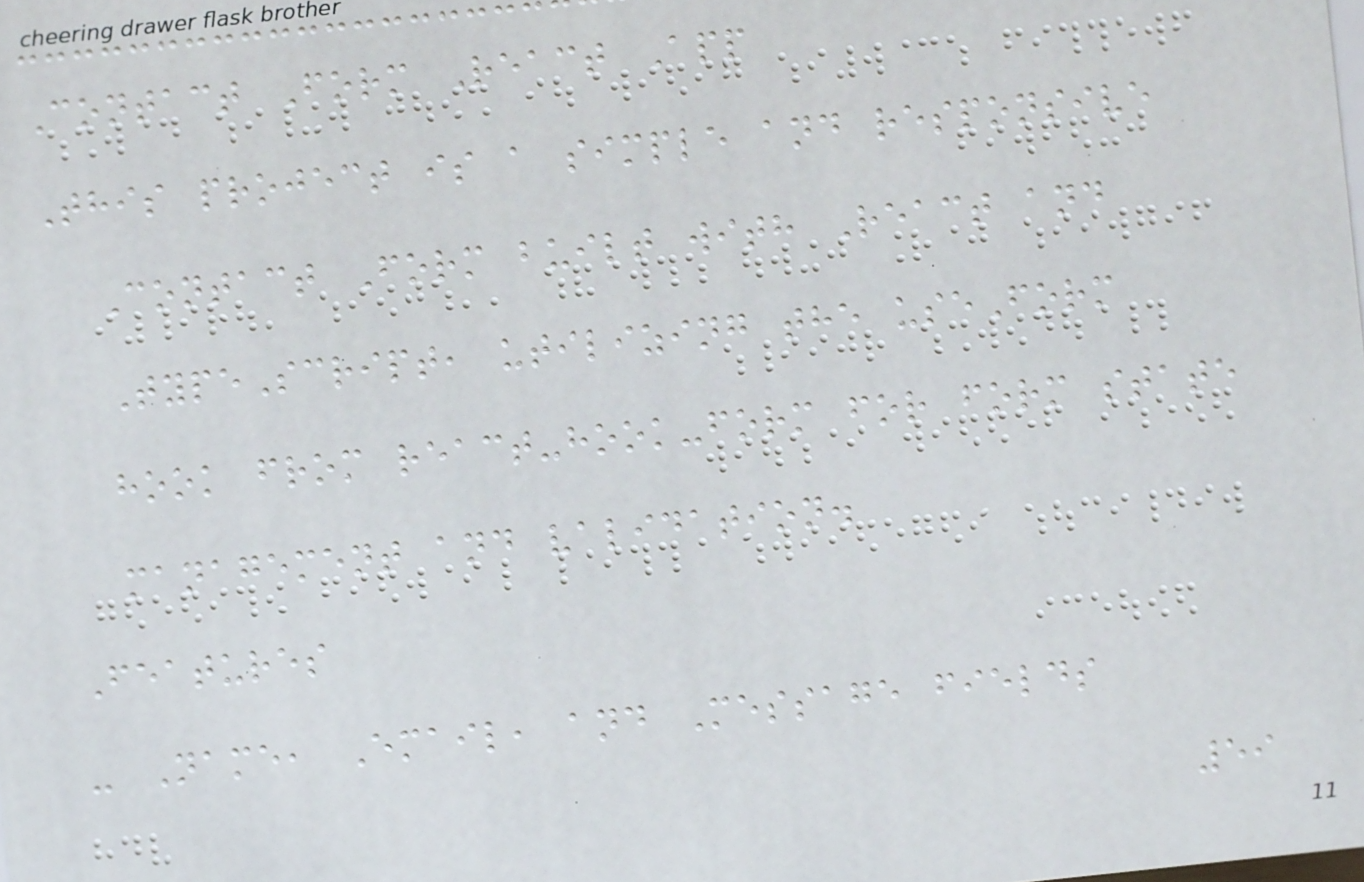Contact Form React App
This project is a simple and responsive
Contact Form built with React and
TypeScript, utilizing the useForm
hook from react-hook-form for form state
management and validation.
Features
- Name, Email, and Message fields
59
